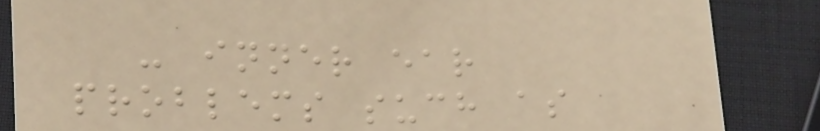- inner ear
problems such as
